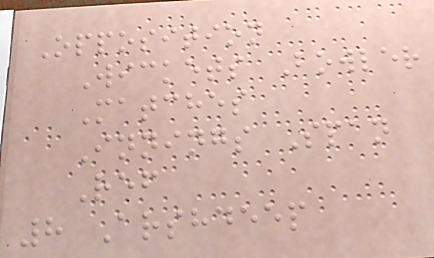Opposition
Wickets Bowler
Matches
Innings Span
Ref
8 Arshdeep
